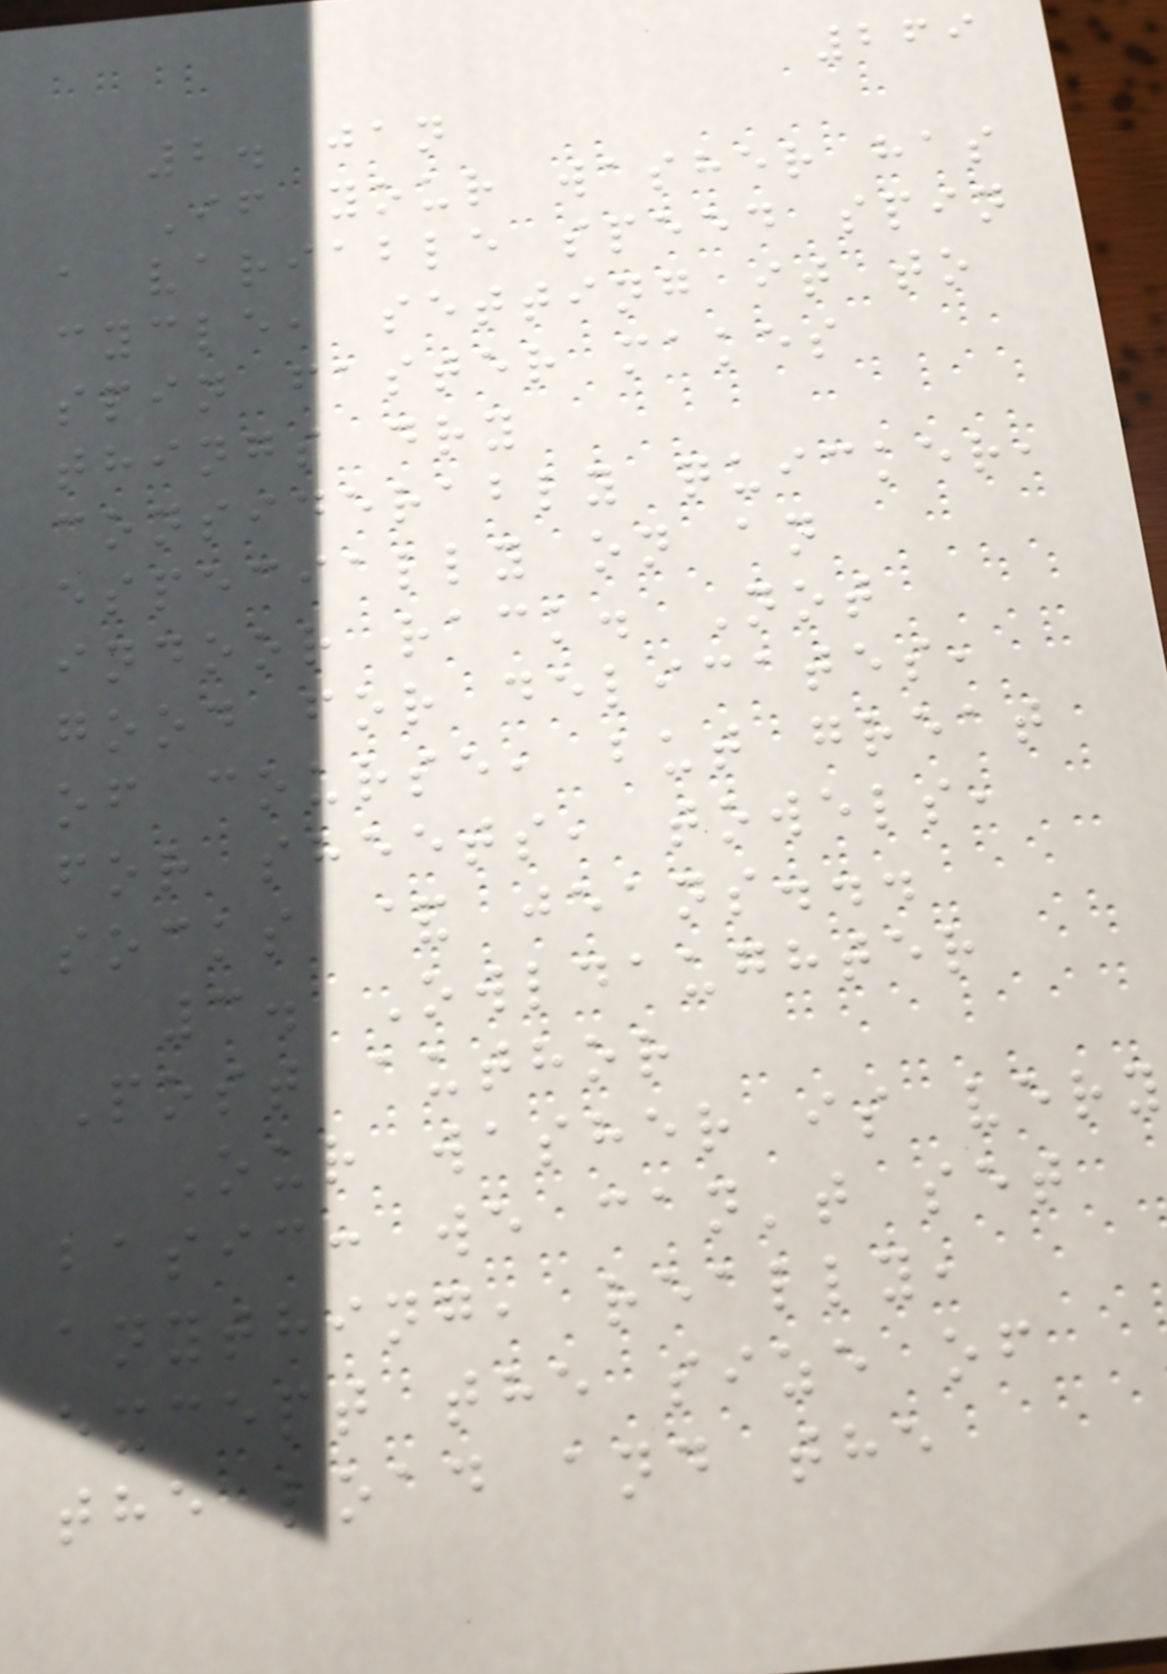269
2. jan
If your washer has
a variable speed spin
cycle, setting it to
spin faster makes
things dry
considerably quicker,
especially on an
indoor rack. Not
good for delicates,
of course, but great
for sheets, towels,
socks & jeans...
3. Owldaughter
Post author
Our washer is very
basic: we can't set
anything, really,
except the size of
the load and the
